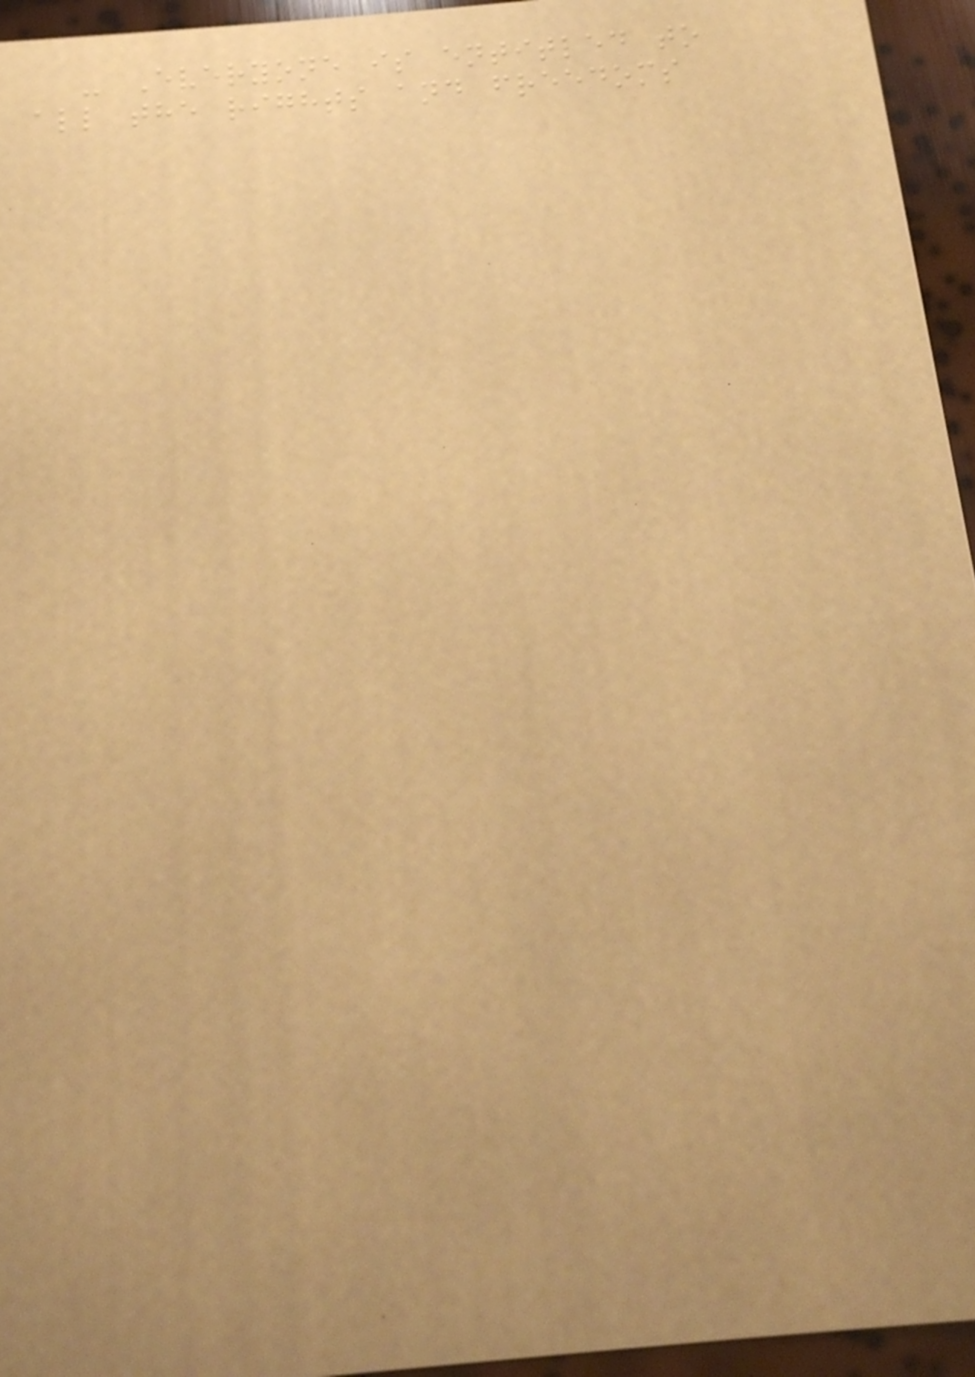- Everyone is entitled to
all the rights and freedoms
